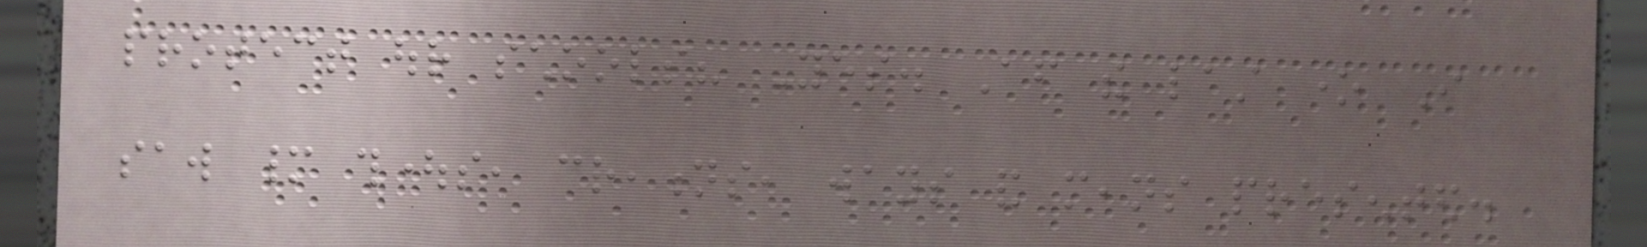protect our schools? Yes. After the last one I
saw many thoughts, creations, ways and means presented.
